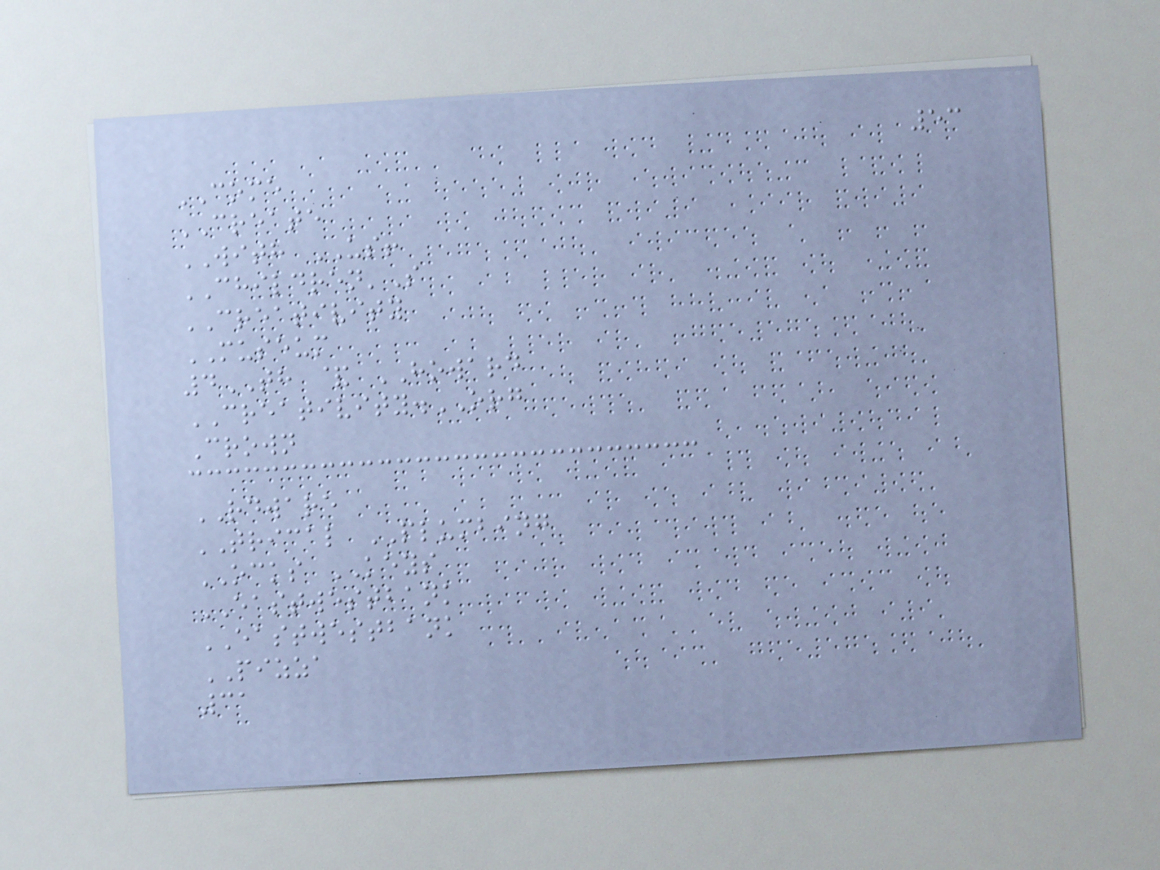53
COME
CREATE
WITH US!
CHILDREN'S
CREATIVITY
MUSEUM
4TH & HOWARD
CREATIVITY.ORG
Crown
RDWARE
TRICAL PLUMBING
OCKS KEYS
EASTWESTBANK
EASTWESTBANK
PIZZA
31
